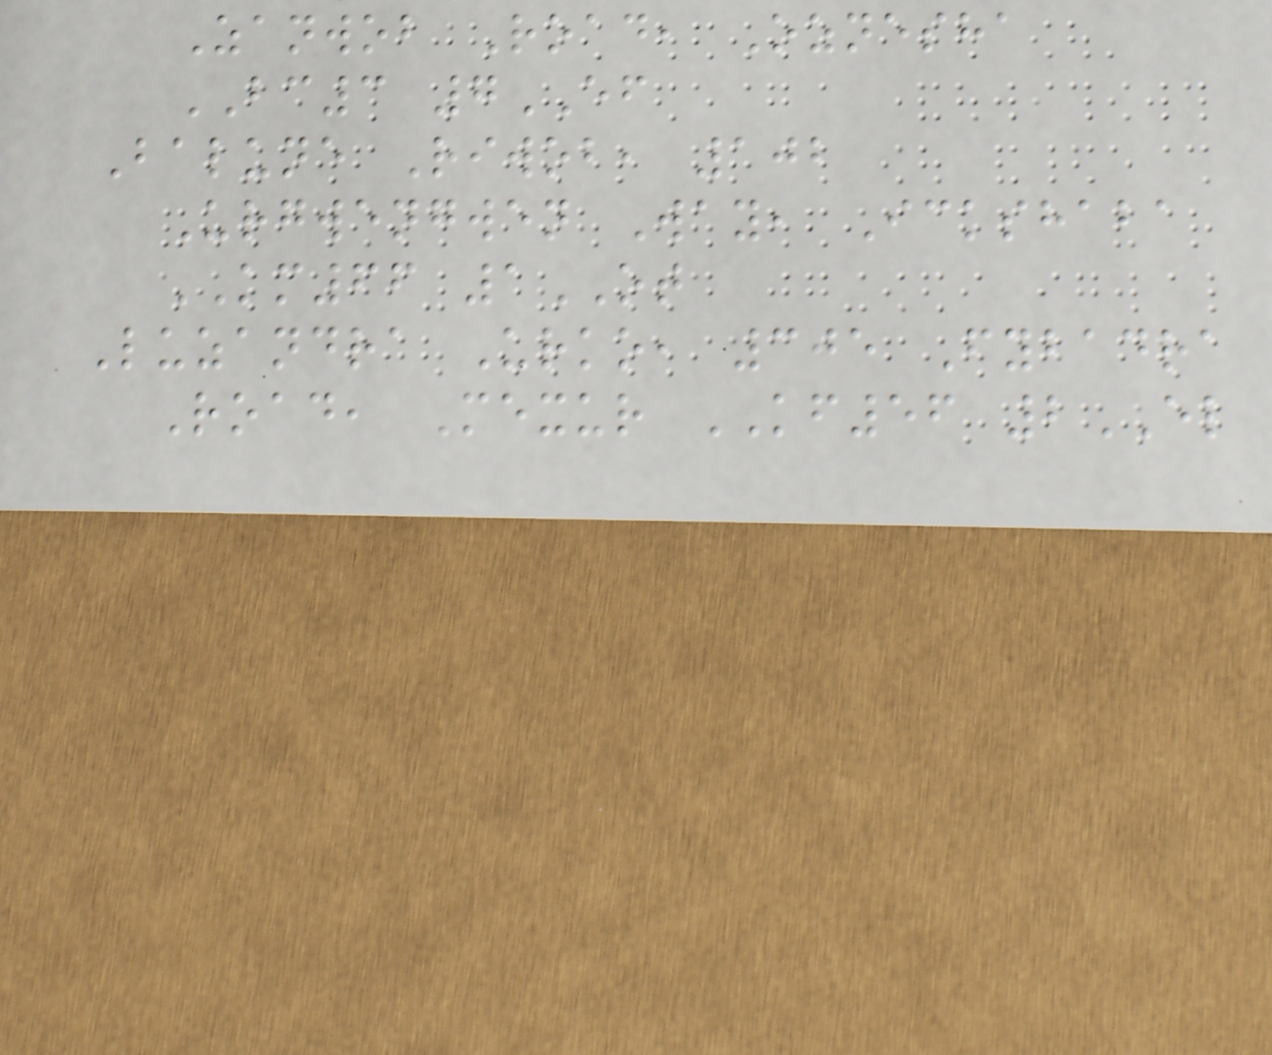Zanwob Road, Oznesha
BC3 7EF
Balune Riwob, 102
Urgwengwen Way, Ickshaba
KM66 1OT
Luzandra Urko, 305 Fybadra
Road, Mexur KF56 2EL
